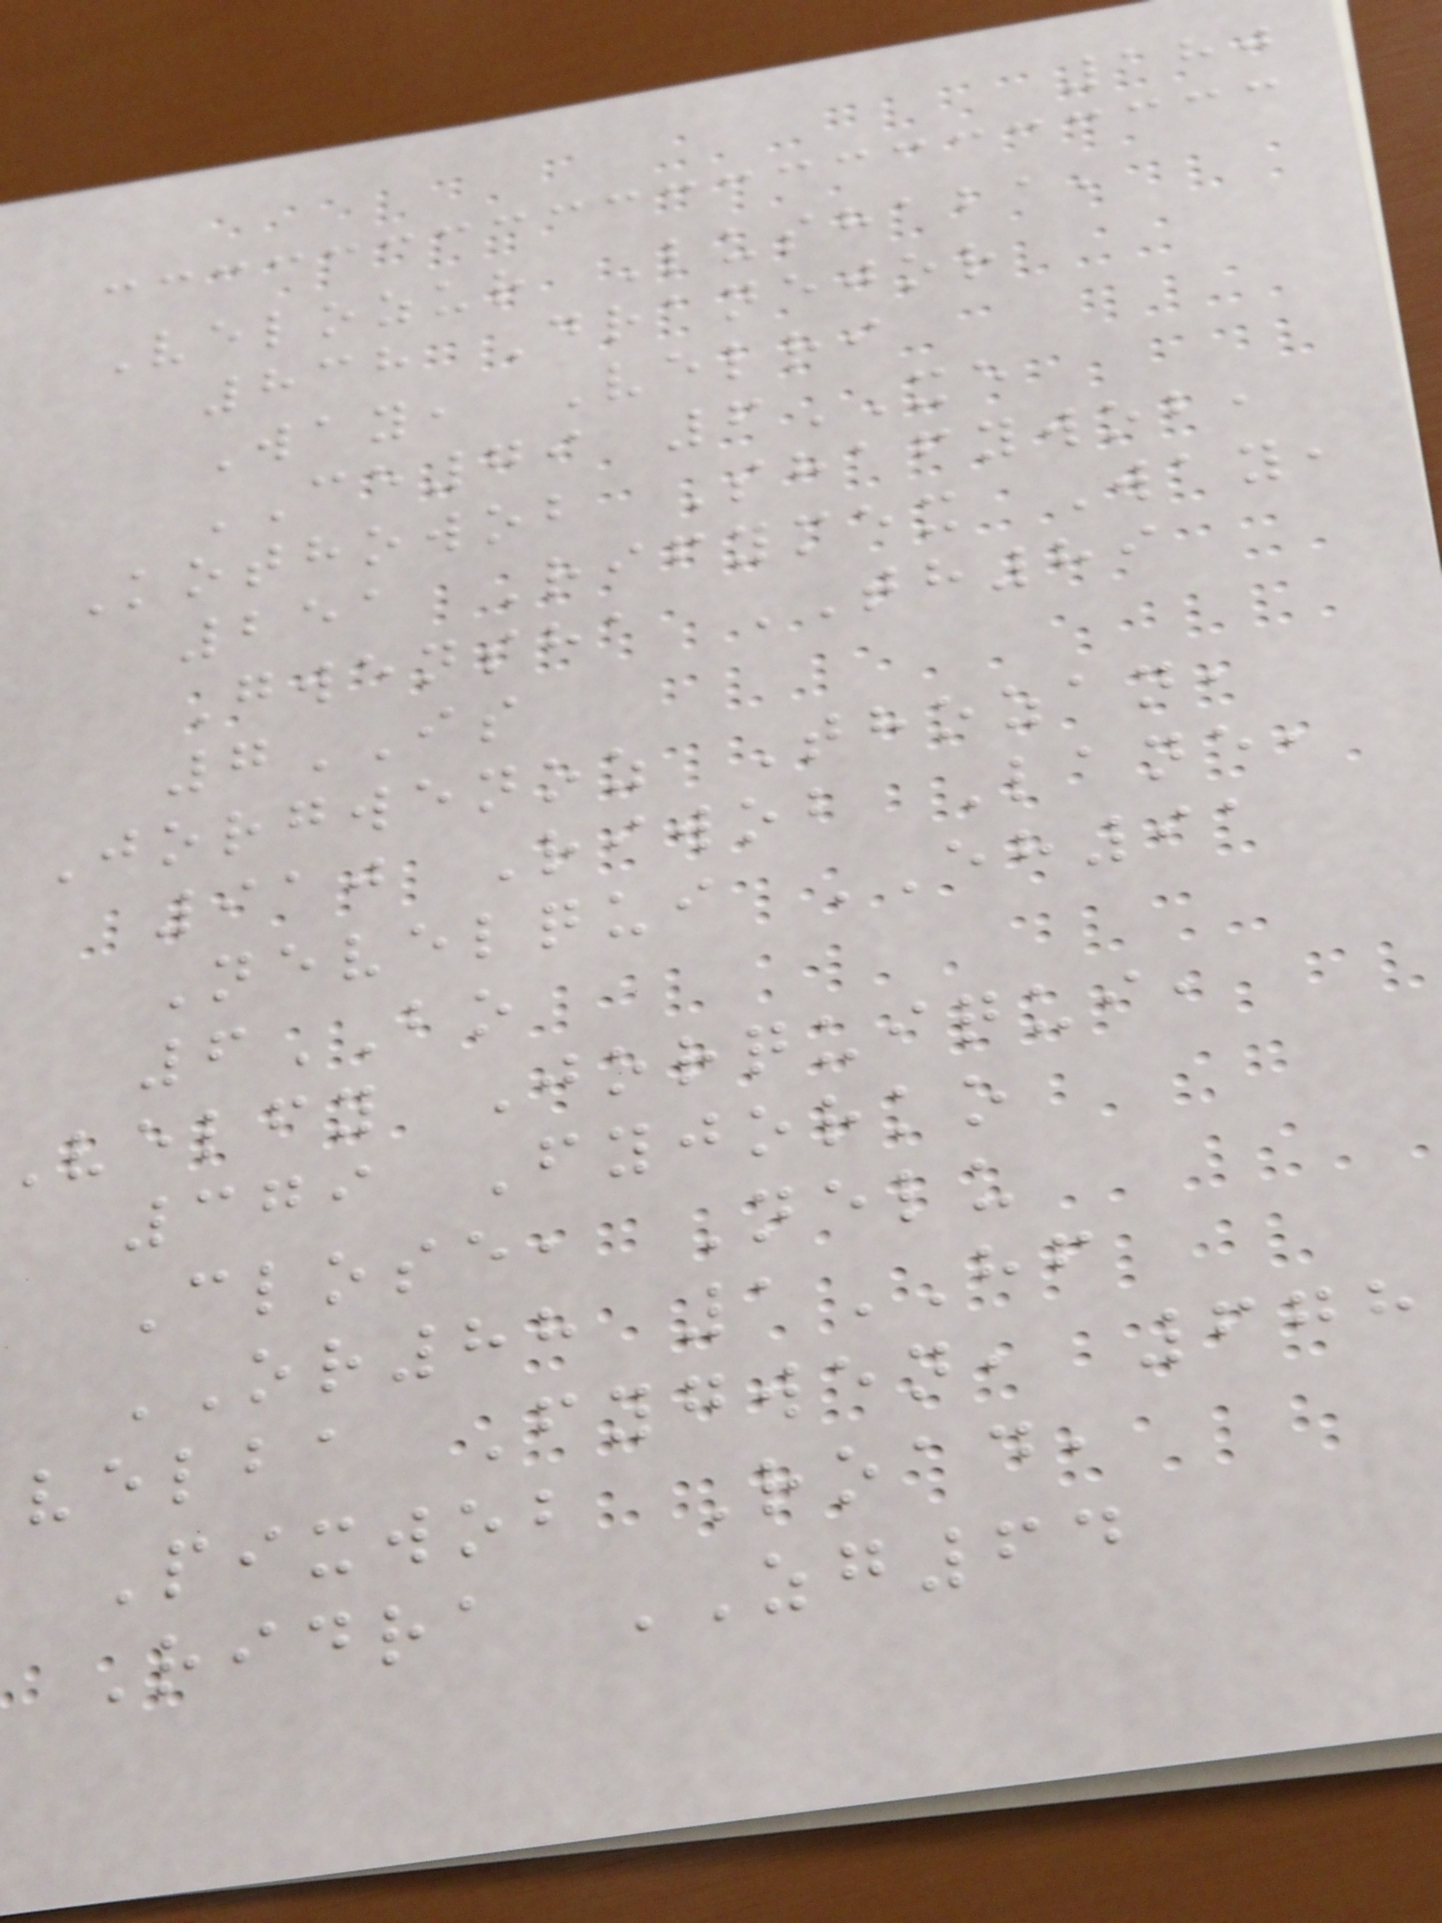180
Velozur Lushaba,
838 Dranejor
Way, Velri
CE79 6XE
Kothowob Shafywob,
251 Rifymex Way,
Gwensha TH89
7IS
Jorgwenoz Thozan,
910 Riwob Lane,
Nevelqui EH91
6BO
velfy Jorquiqui,
379 Fyjorko
Close, Nelu
OR88 1HF
velba Fygwen, 678
Pixwob Road,
Ridra ZG64
